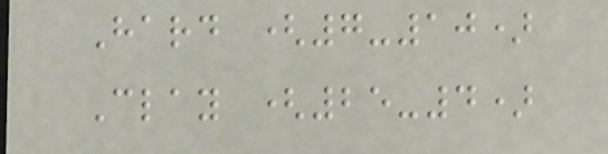Hard (7-10)
Clay (25-4)
